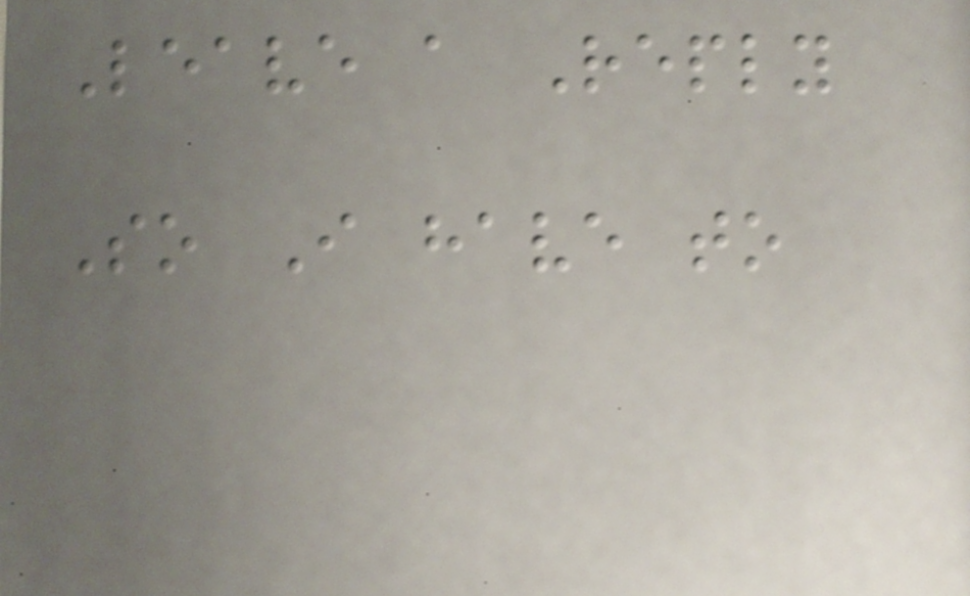Leave a Reply
So I have to
